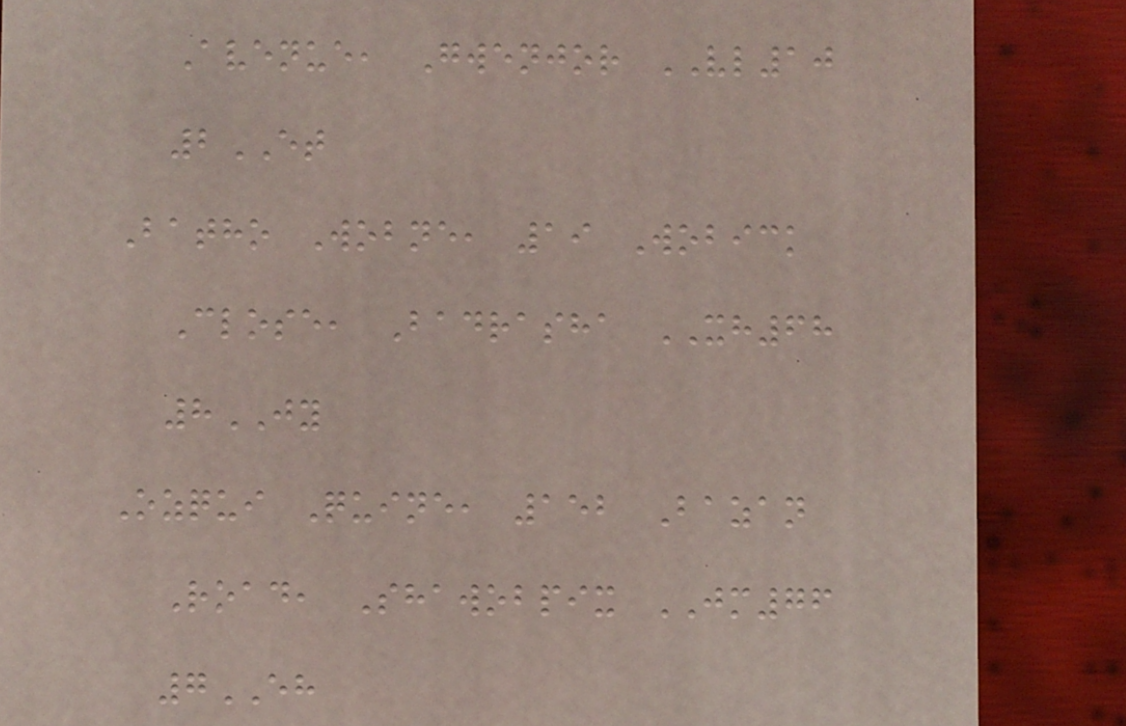Avenue, Gwenjor VL10
2ET
Batho Wobne, 19 Wobick
Close, Badrasha XH68
8JY
Ozqui Quine, 152 Bazan
Road, Shawobpix JM76
7EH
